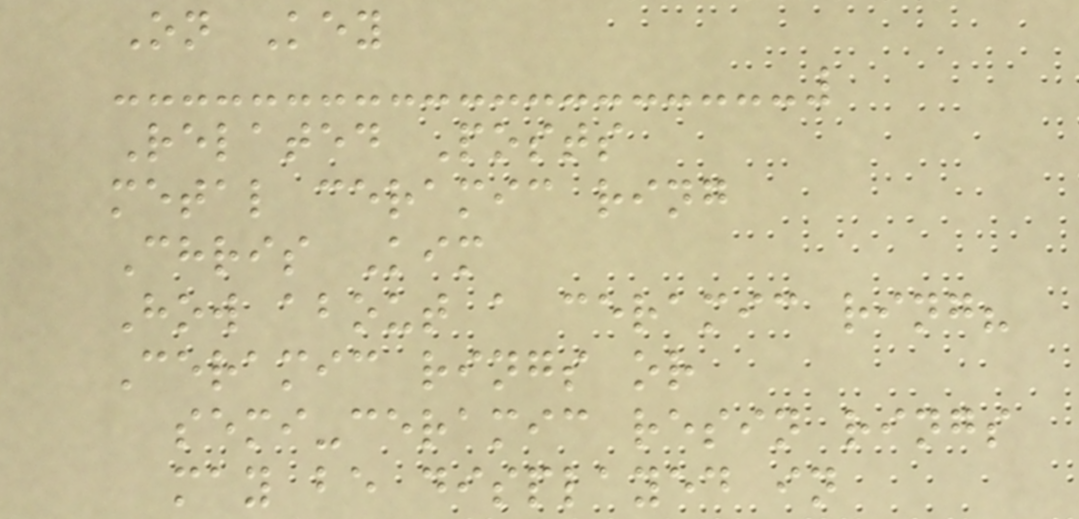On Key
Related Posts
metal ceramic ring
Chris Kim
How about a ceramic ring?
Ceramic rings or
semi-ceramic resin rings
may be displayed in
